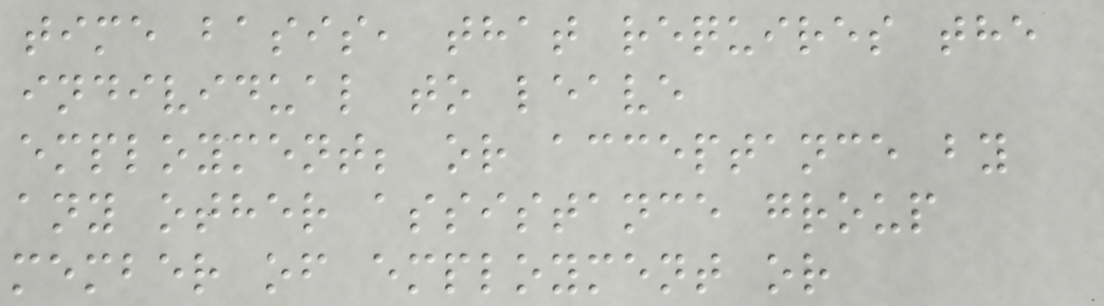time basis, that requires the
individual to leave
employment; or acceptance by
any other assistance group
member of employment or
